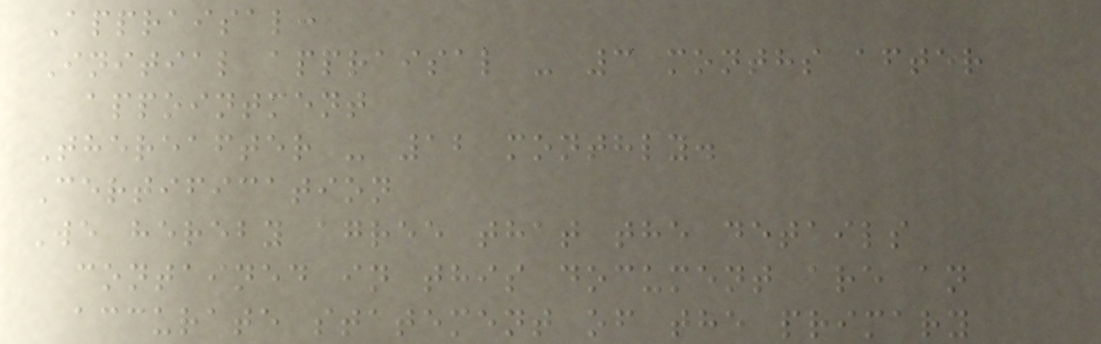Appraisal:
Initial appraisal - 3 months after
appointment
Thereafter - 12 monthly.
Certification
We hereby agree that the details
contained in this document are an
accurate statement of the primary
